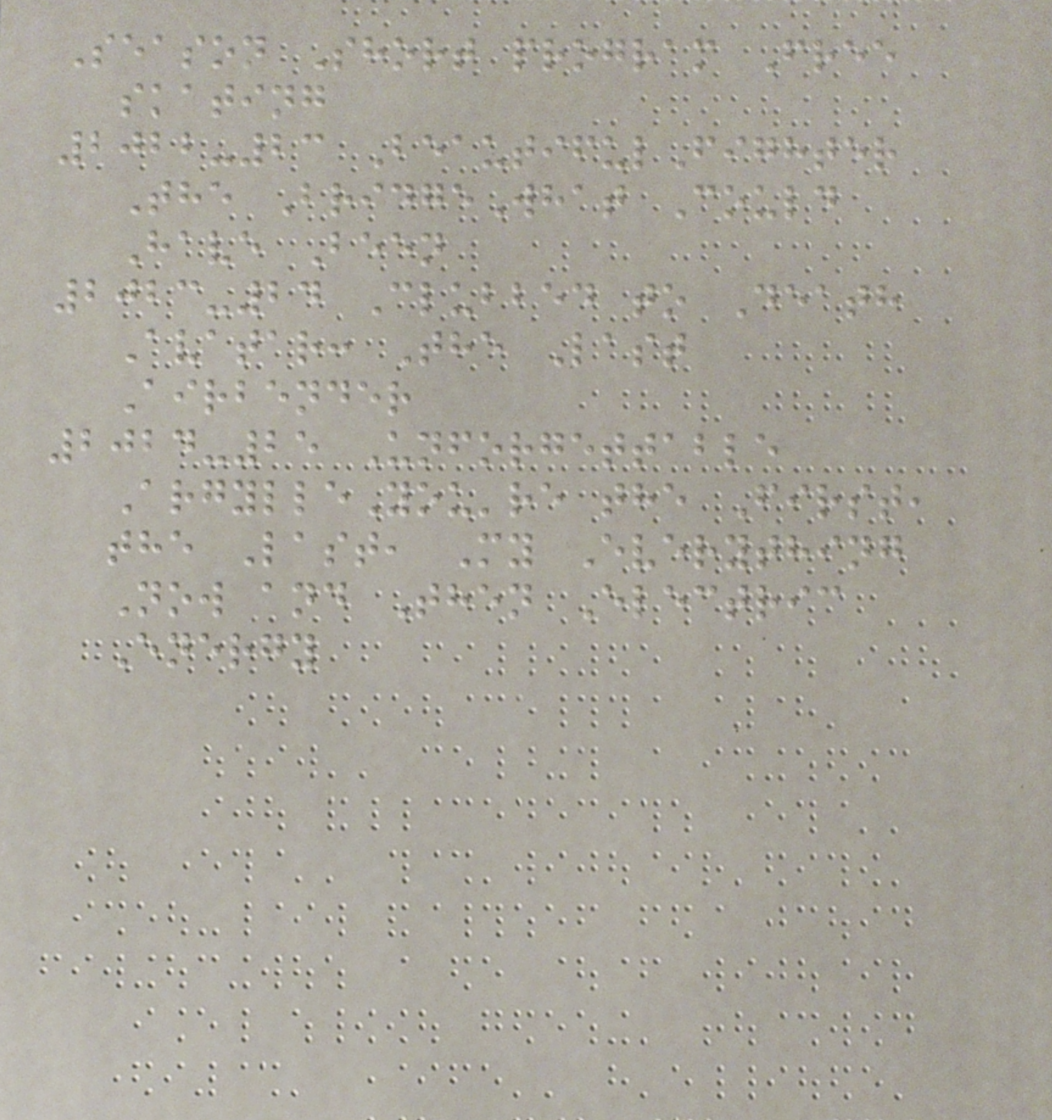Season Short program Free
skating
2022-23 BeautifulFighter
The BridgeWhat Could
Have Been
2023-24 Clubbed to Death
Avatar: The Last
Airbender
2024-25 Unforgettable
ArgylleYou're the First,
the Last, My Everything
Now and Then Electric
Energy
